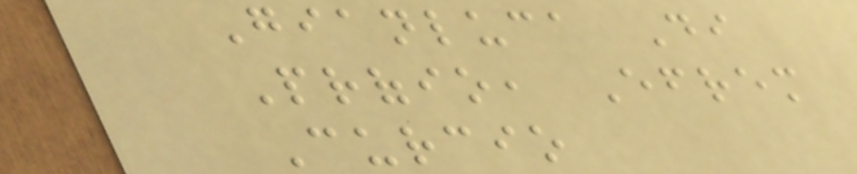Gianluca Di
Profio, Efrem
Curcio
